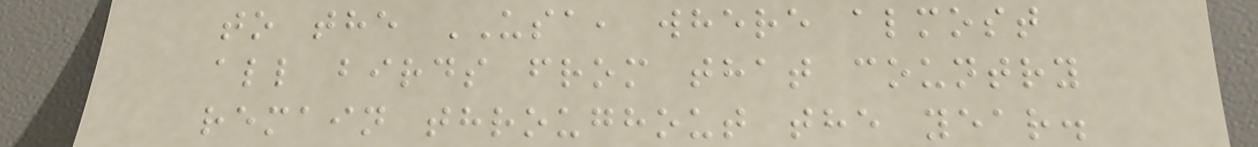to the USA, where almost
all birds from that country
remain throughout the year.
